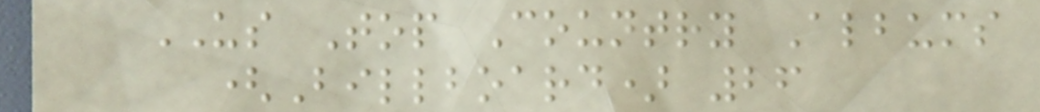US Top Country Albums
(Billboard) 26
